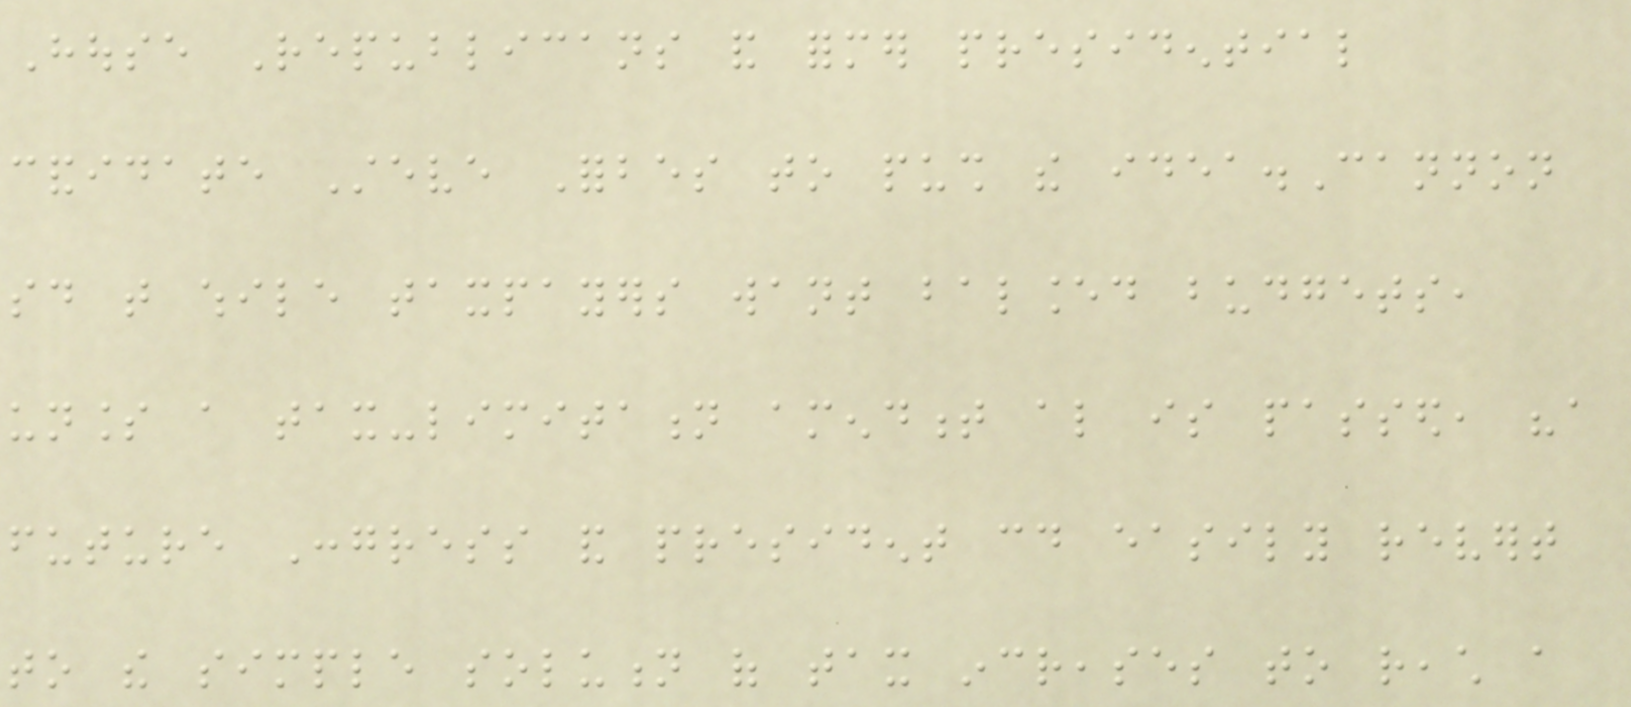House Republicans and former presidential
candidate Steve Forbes to push the idea.Cannon
said that while taxpayers want balanced budgets,
unless a tax-limitation amendment also is passed, "a
future Congress and president could easily revert
to the simple solution of tax increases to reach a
